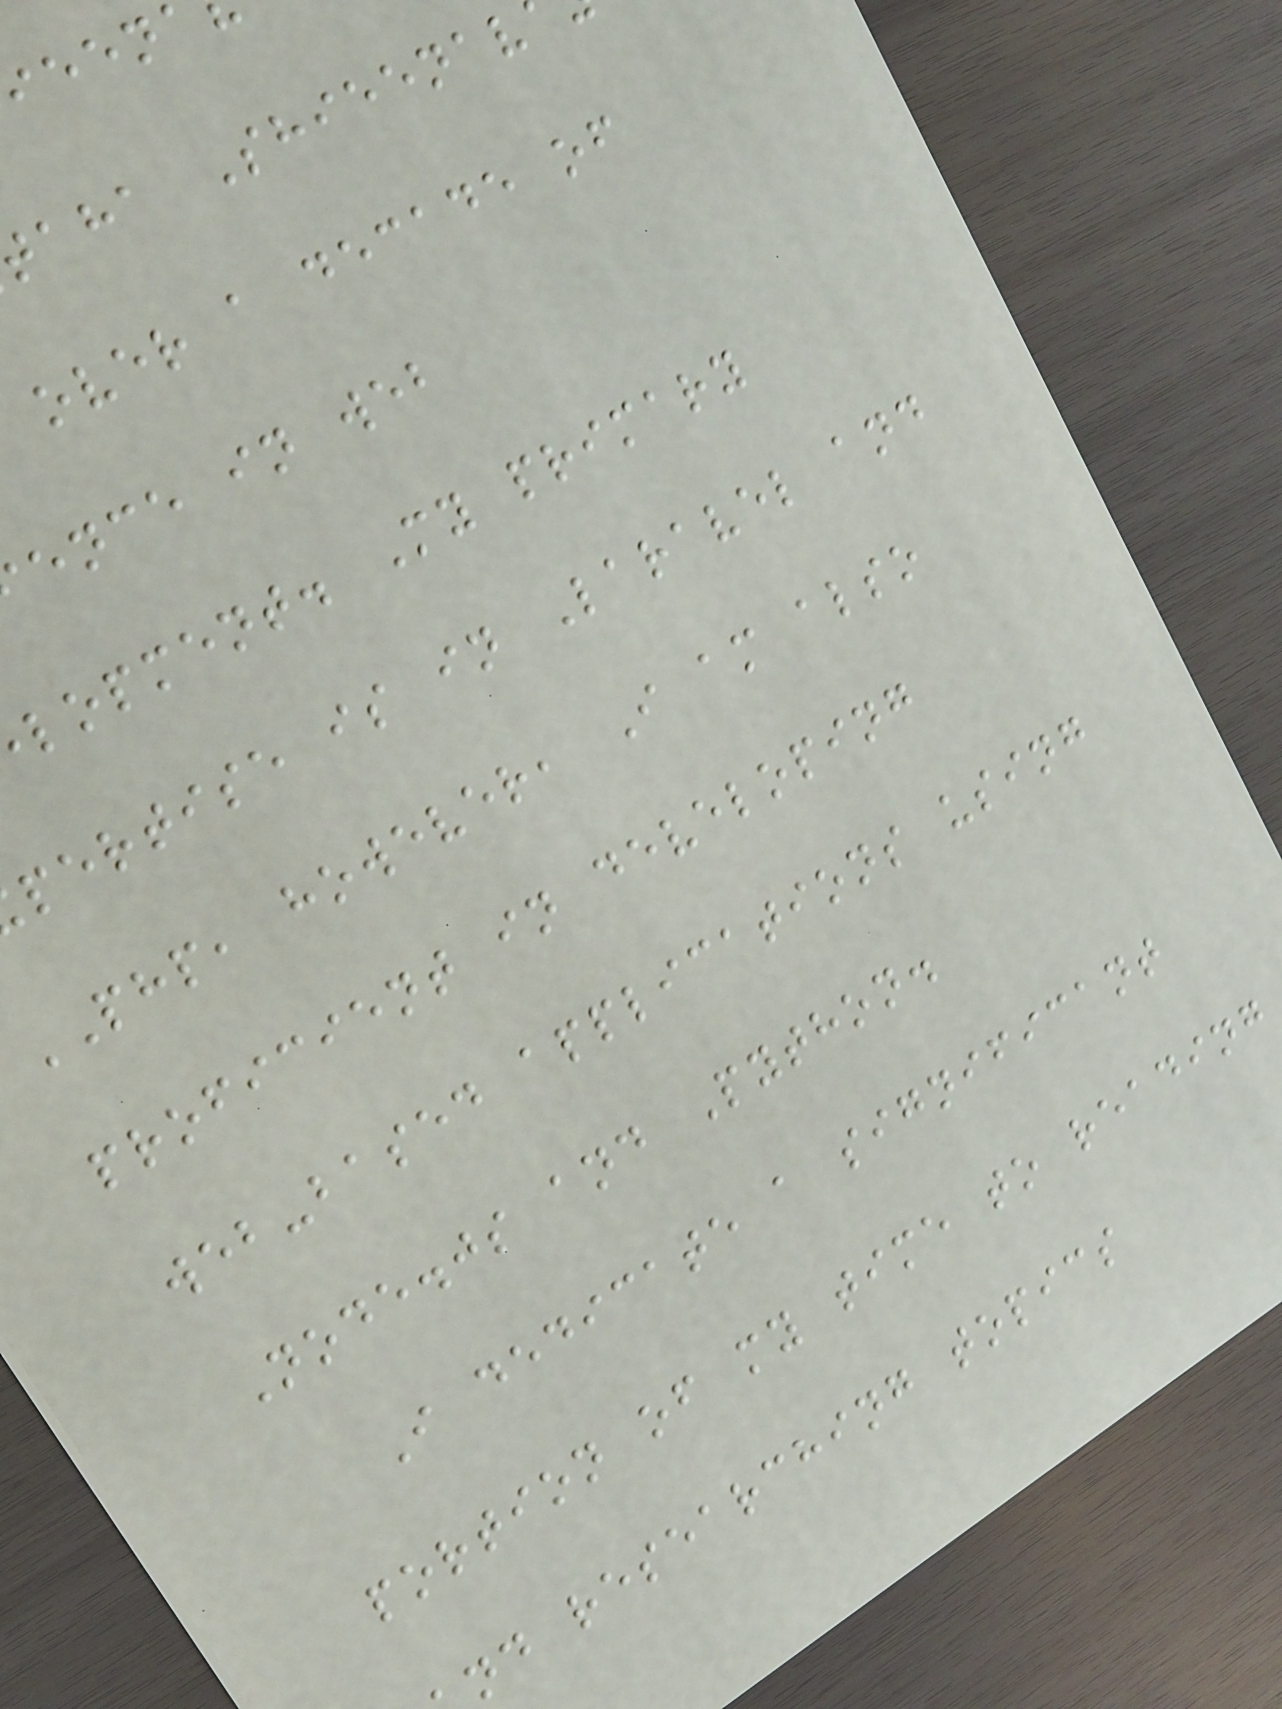aha Shieenav
over a decade of
ence in web
lopment. My primary
pertise is in Laravel and
PHP, however, I am also
proficient in developing
web-based applications using
Node.js and Python.
I dedicate a significant
portion of my time to reading
nd researching topics
